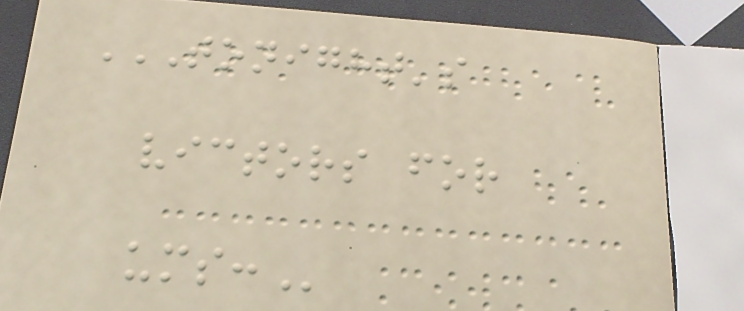TONIGHT'S
VICTORS FOR
UMS:
